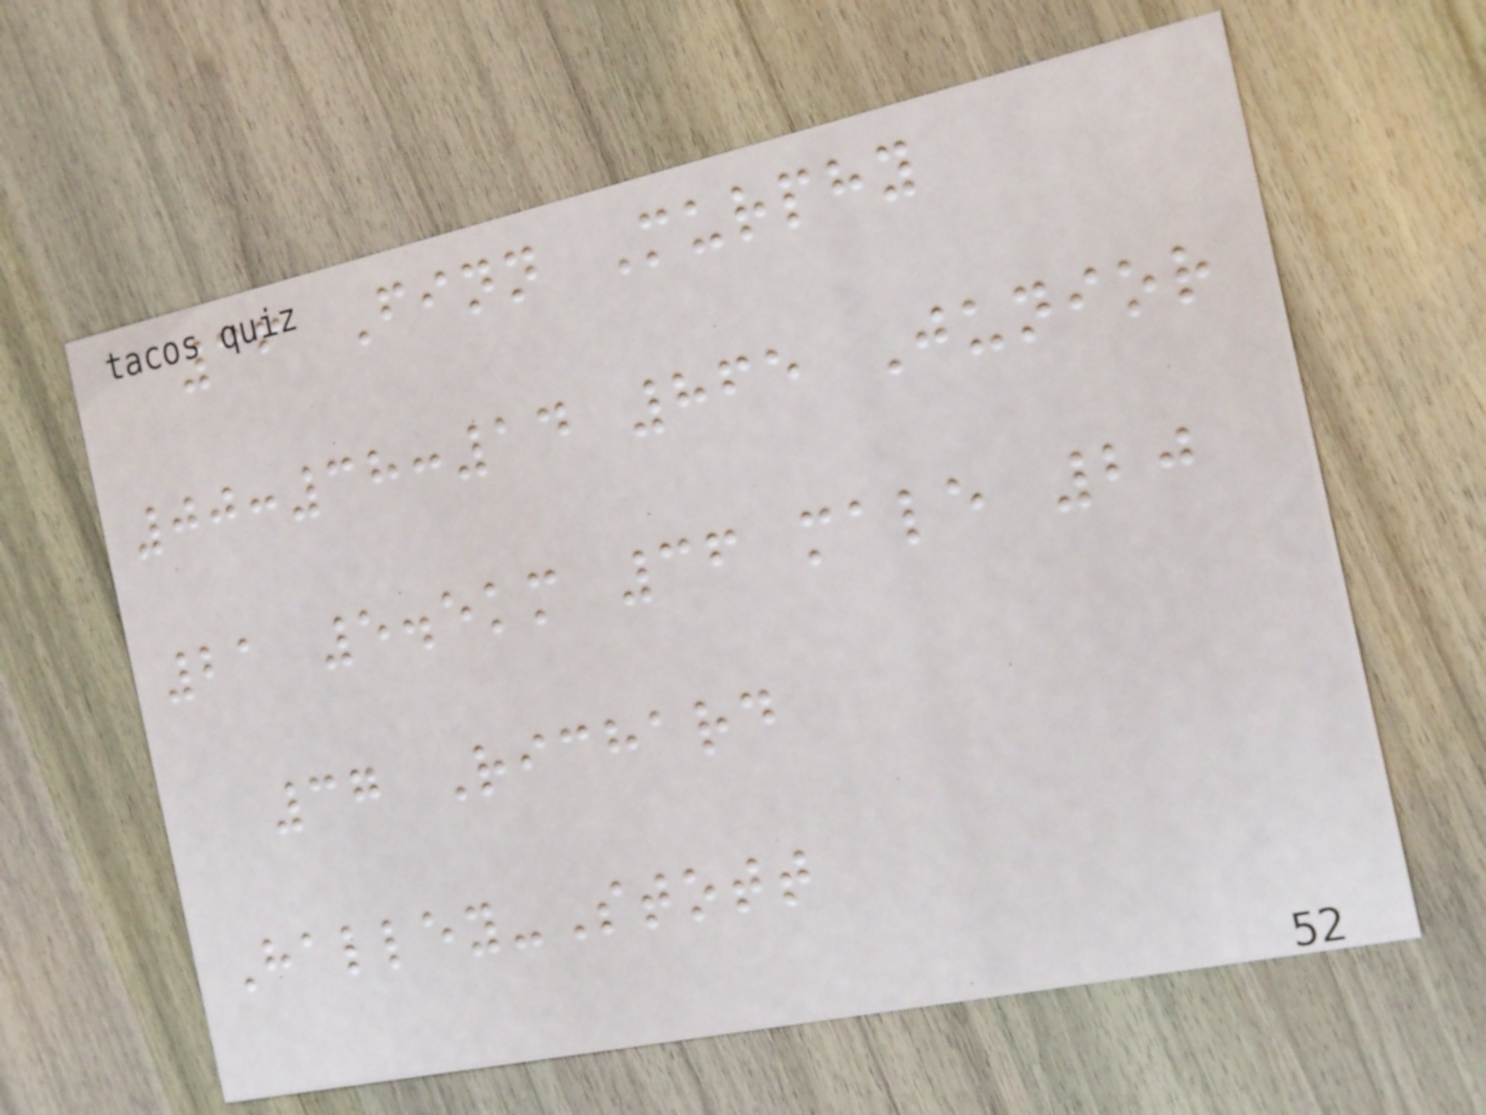36 Finn Murphy
00:38:14 865 Junior
21 5.5km 36 male 20
37 Richard
Halley-Stott
